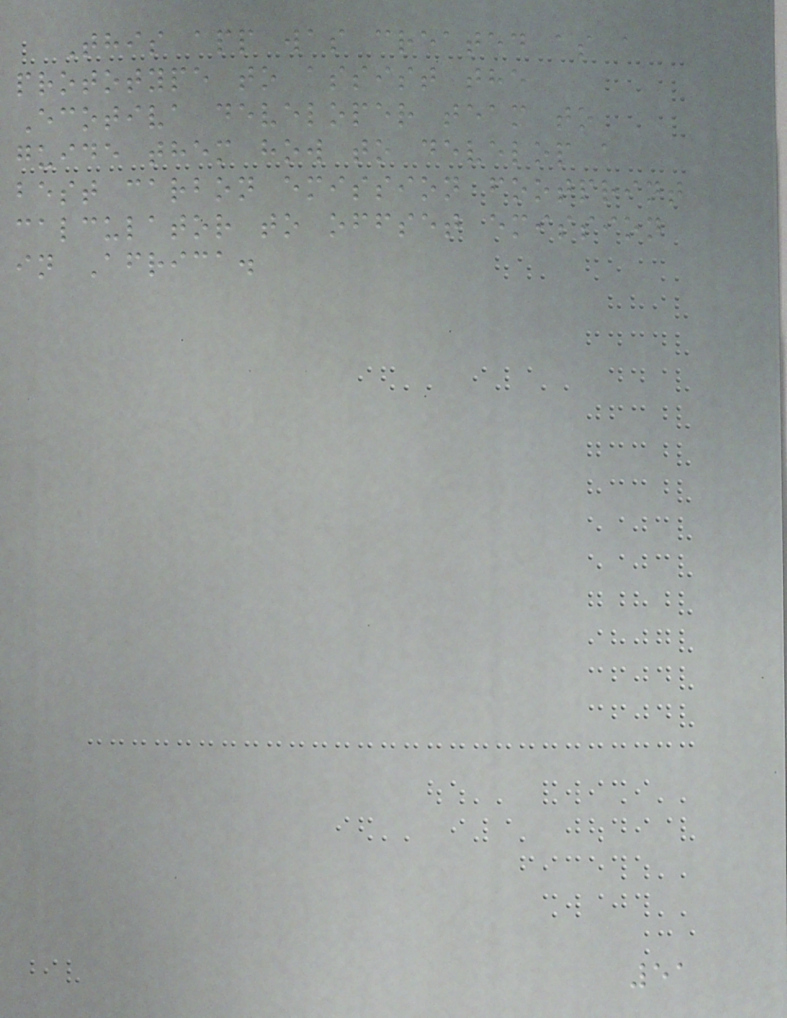This app was created as a
prototype to assist the
Ecotiva developer team to
guide them how to develop a
best carbon emission footprint
calculator to offset emission
in Africa.
51
